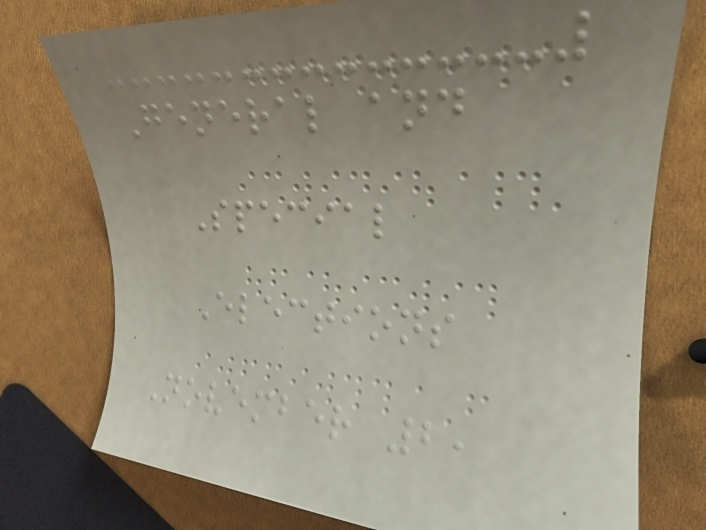General and
Special
Elections
November 2,
